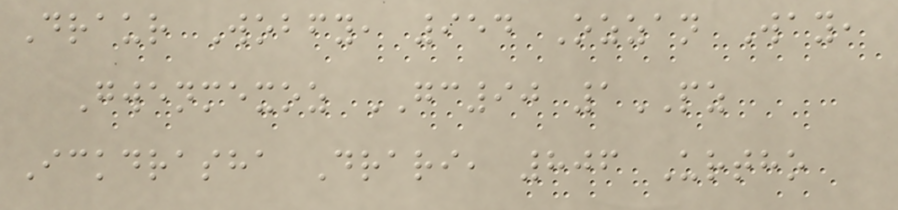Draur Wobfy, 954 Ozzan Way,
Gwenmexoz GC90 1PZ
Ickdrasha Drari, 806 Urtho
